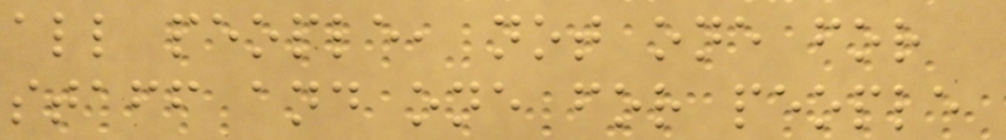all people, not one for
staff and one for people
